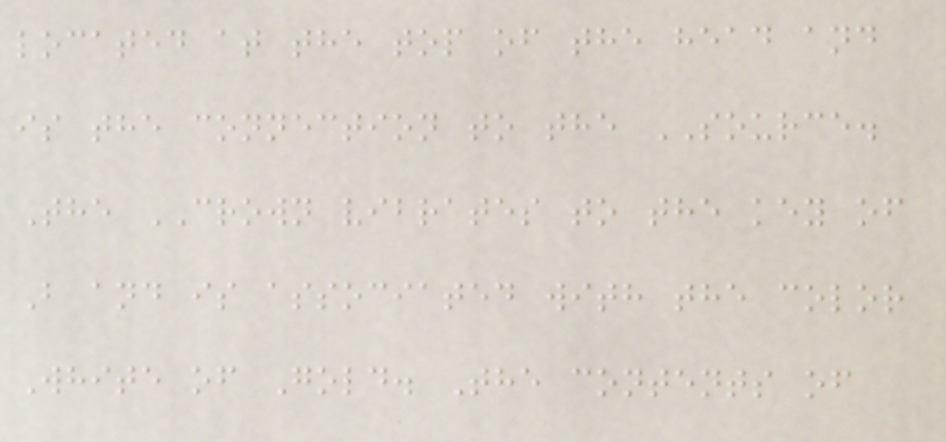located at the top of the head and
is the connection to the SOURCE.
The CROWN vibrates to the key of
B and is associated with the color
White of Gold. The contents of
